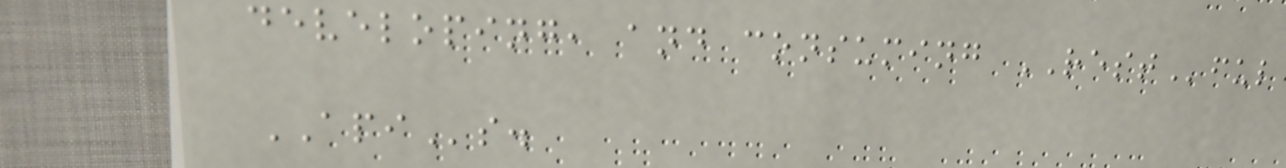developing, and consuming RESTful
APIs.
